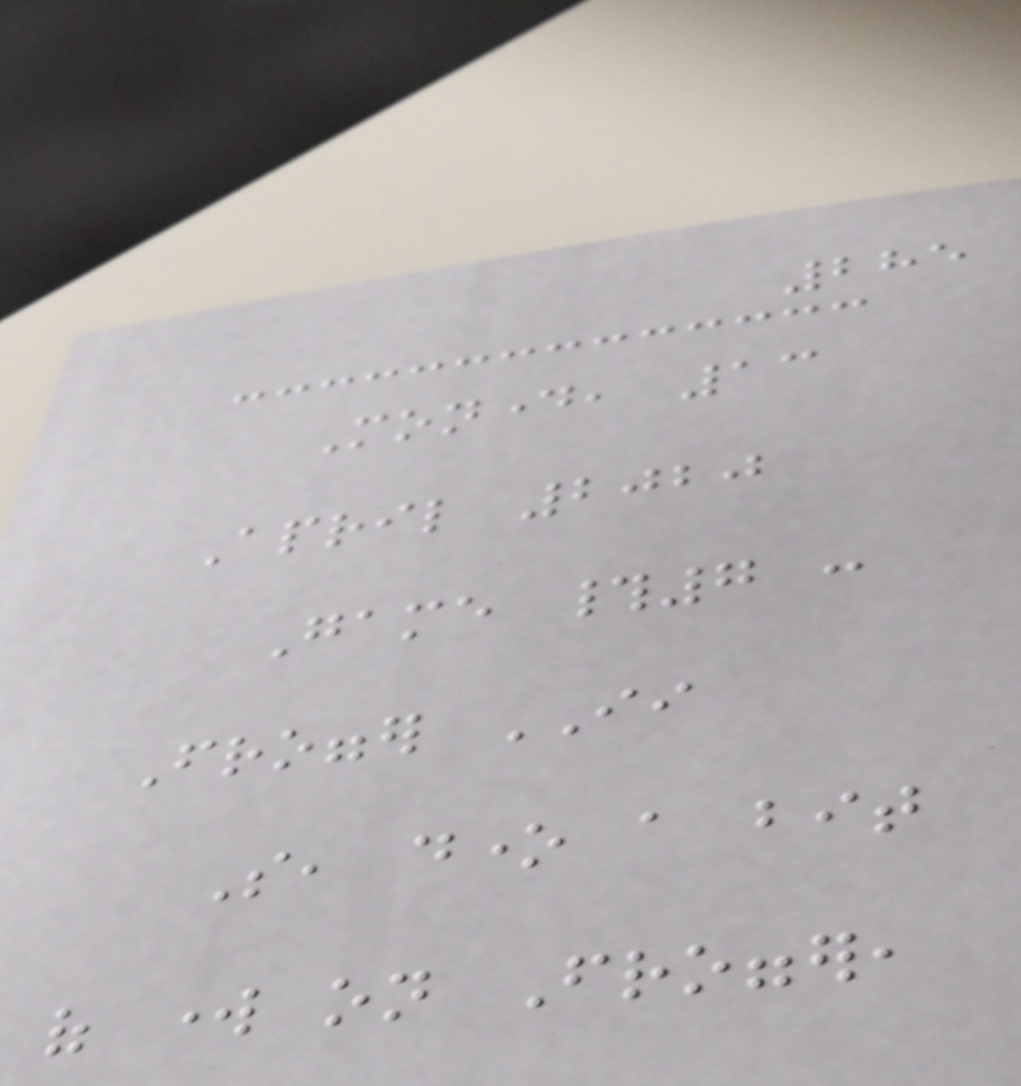285
Monday, 13
April 2020
Game #7 :
Frogger II
So, done a bit
of work on Frogger,
